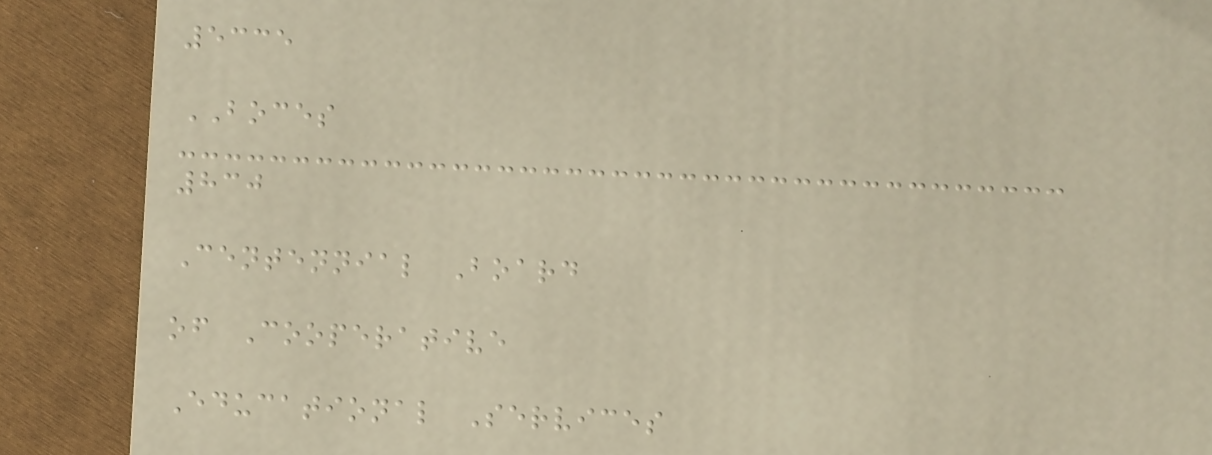5335
BOCES
830
Centennial Board
of Cooperative
Educational Services
